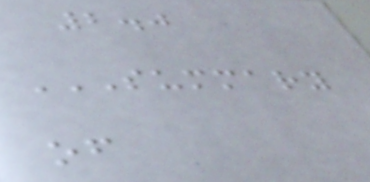2.0
SUMMARY
OF
